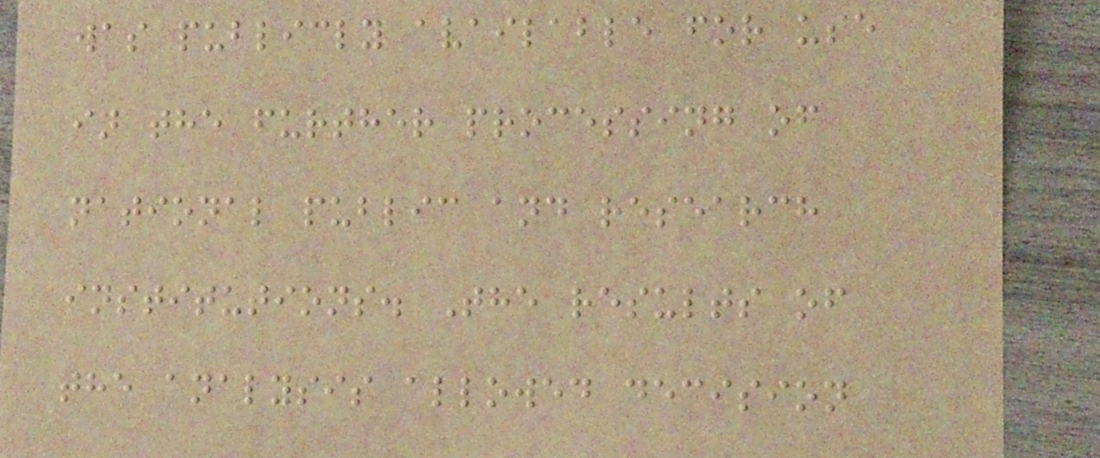was publicly available for use
in the further processing of
national public and research
institutions. The results of
the analysis allowed decision
